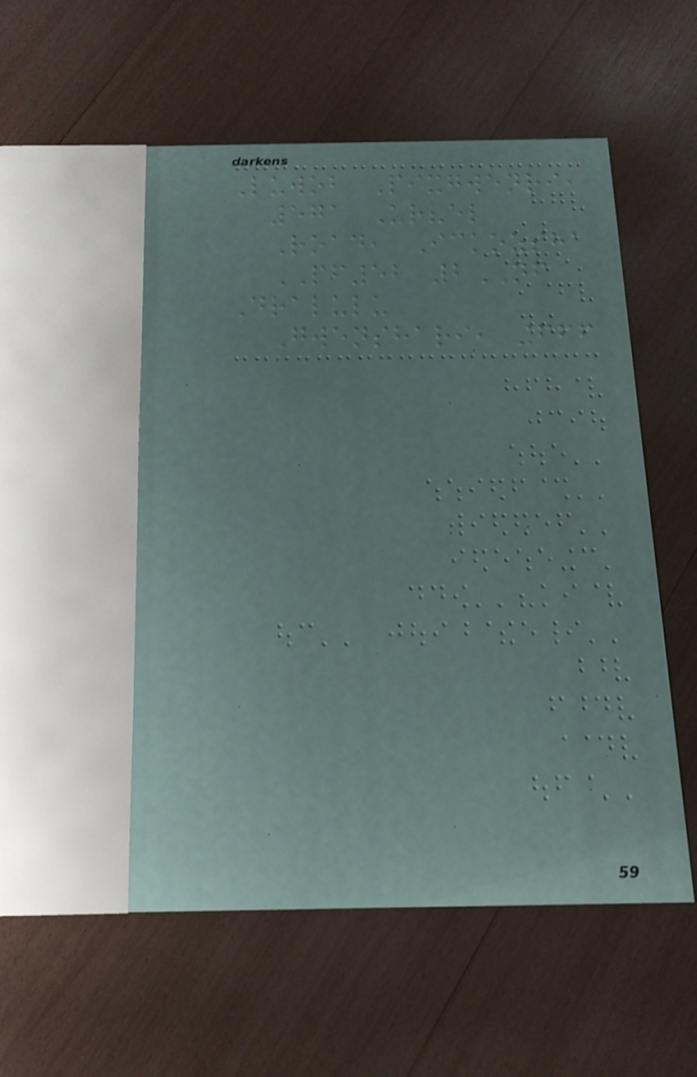Luwob Pixgwenri,
571 Urvel
Road, Ickozsha
PF52 2NF
Dralulu
Gwenshari, 666
